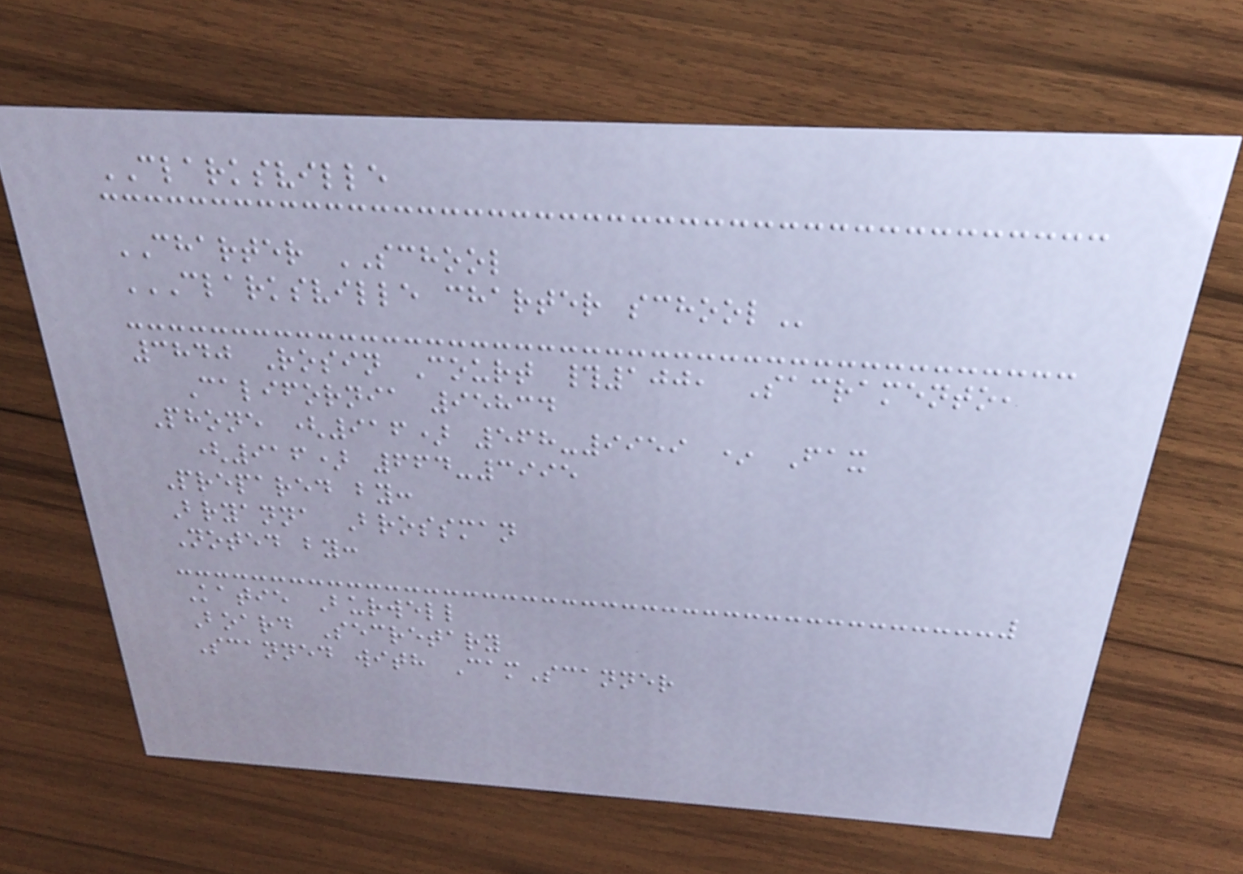CLARKSVILLE
CHARTER SCHOOL
CLARKSVILLE CHARTER SCHOOL
3840 Rosin Court #100, Sacramento,
California 95834
Phone (916) 568-9959 * Fax
(916) 664-3995
Prepared by:
Bryanna Brossman
Noted by:
Katie Burwell
Board Secretary
Scanned with CamScanner
